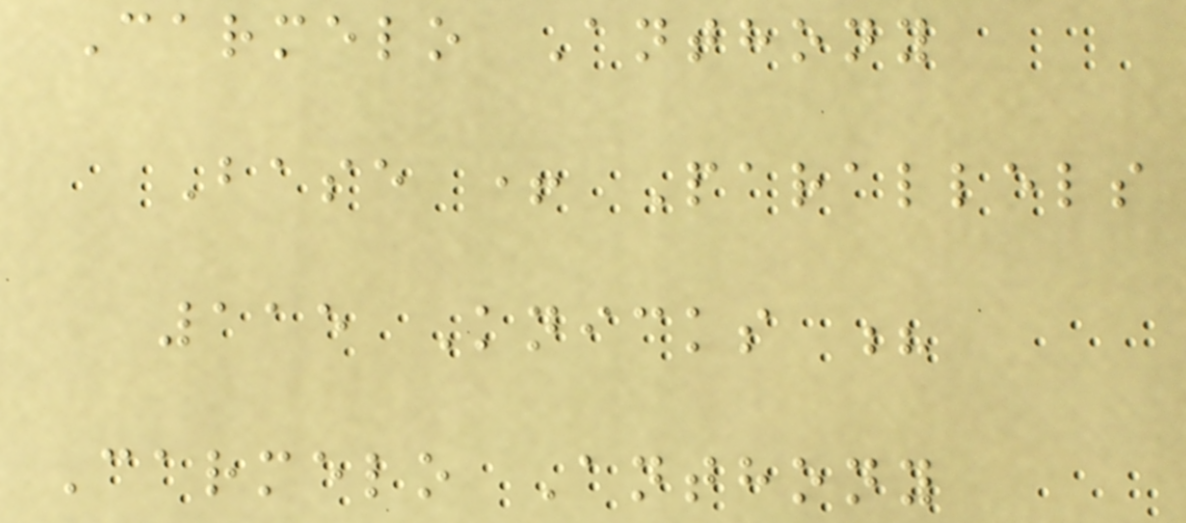Carmelo Anthony
Base + Parallels
115 Knicks ?
Carmelo Anthony
